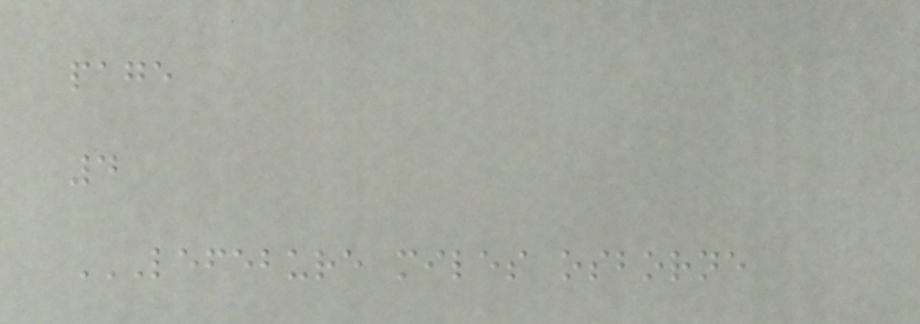page
4
LEFEBURE MILES OSBORNE
